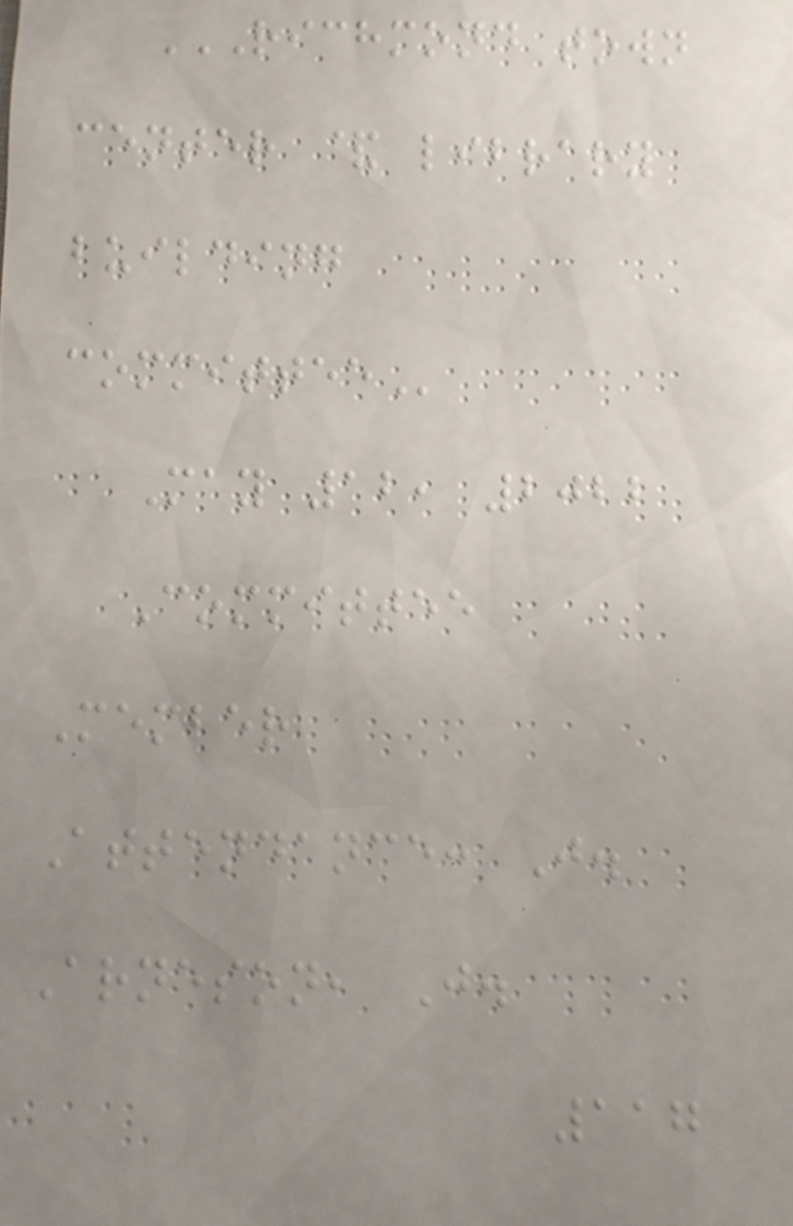RICHMOND TOWN
CENTER & LIBRARY
BUILDING
COMMITTEE
May 12, 2022
Committee
Member
Attendance: J.
Arneson, J.
117
